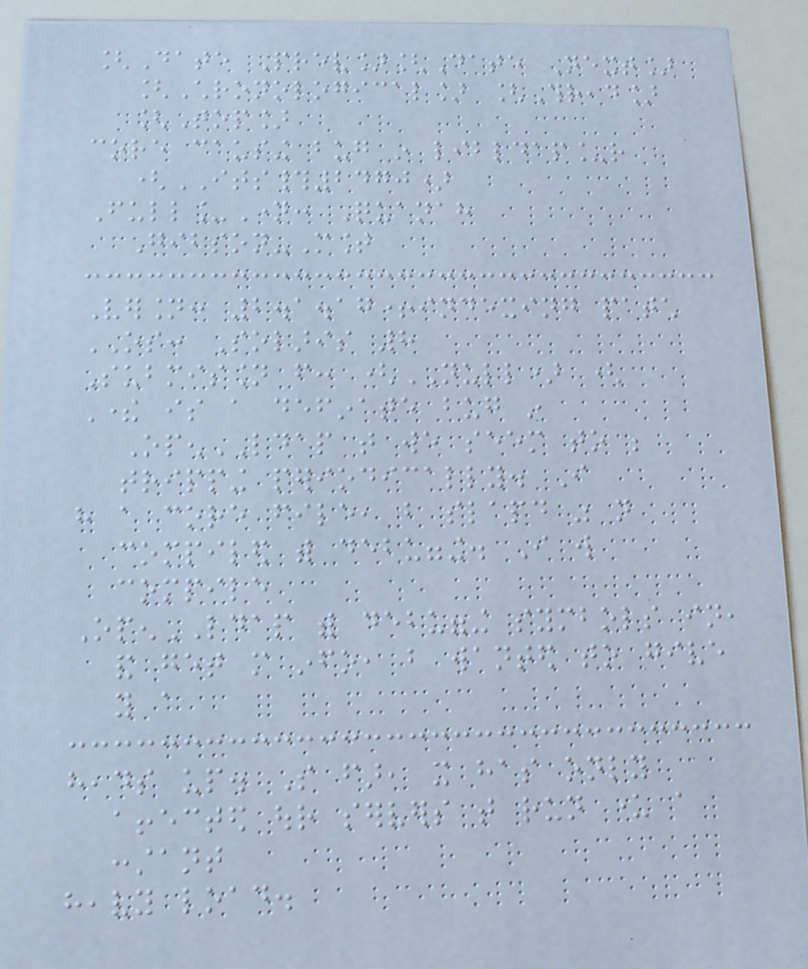[Date Prev][Date Next]
[Chronological] [Thread]
[Top]
core causing bug in libldap_r
(ITS#2470)
Full_Name: Quanah
Gibson-Mount
Version: 2.1.17+indexing patch
OS: Solaris 8
Submission from: (NULL) (
There is a definate bug in
OpenLDAP that we seem to be
tripping periodically. I
have a core file, but slapd was not
compiled with debugging. I will
compile
OpenLDAP with debugging symbols in,
and get more info, but wanted to give
you a
heads up. So far, it has only
affected our servers that run under a
constant
heavy load.
